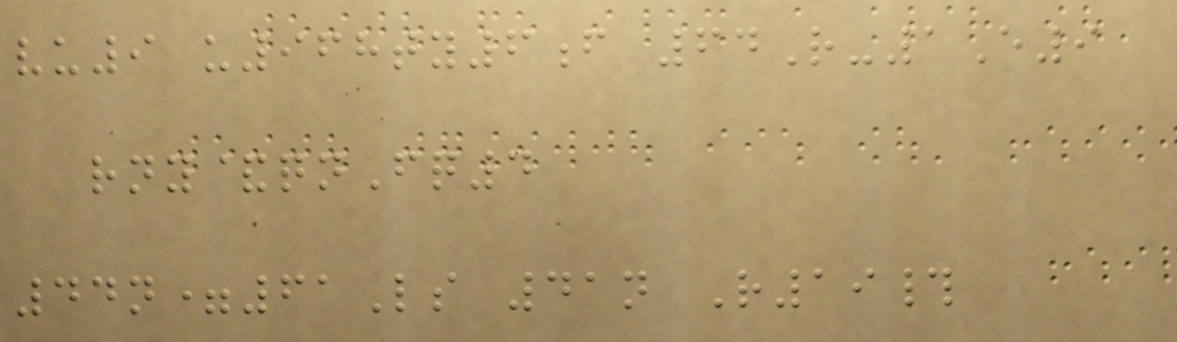vu9 u968ty6f 64R-1E9
rny&qnFq4
44n=61Ls 41n R19#
